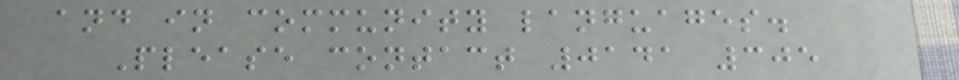and in community languages.
Please contact 0141 305
